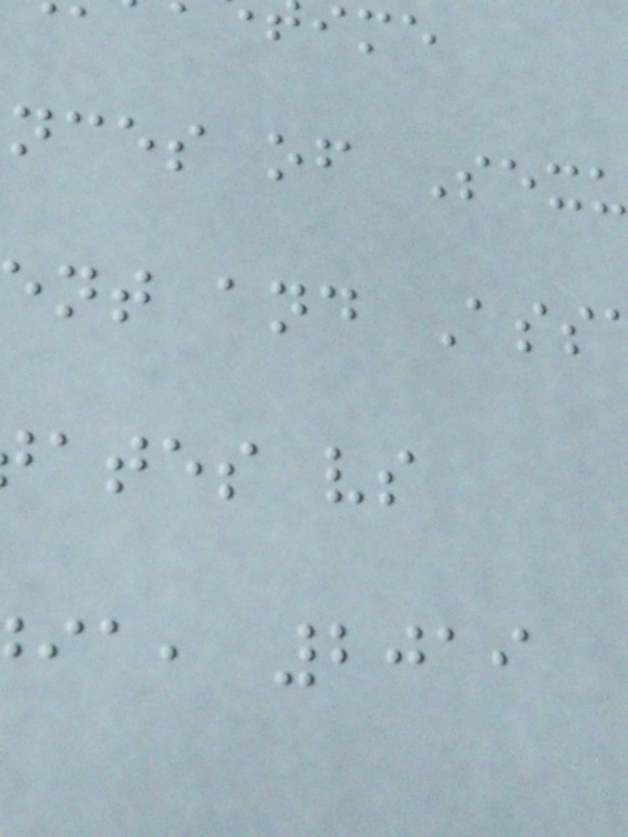nces of Sexu
nt and Ass
ates vs
ia, 2019
